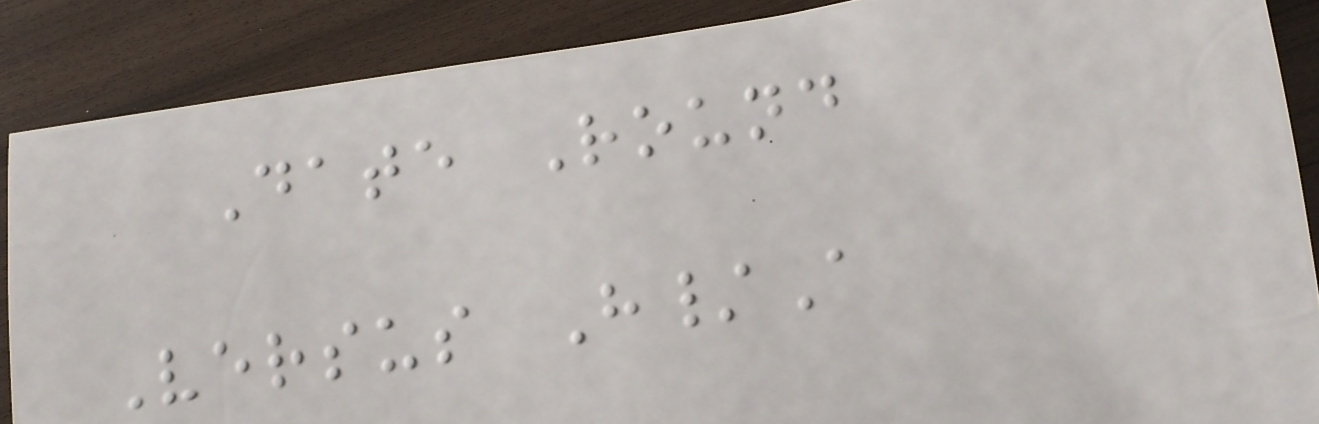Date Round
Versus H/A
